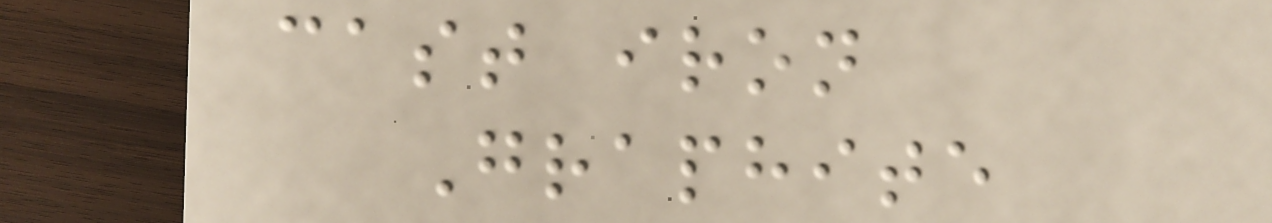cast iron
Graphite
